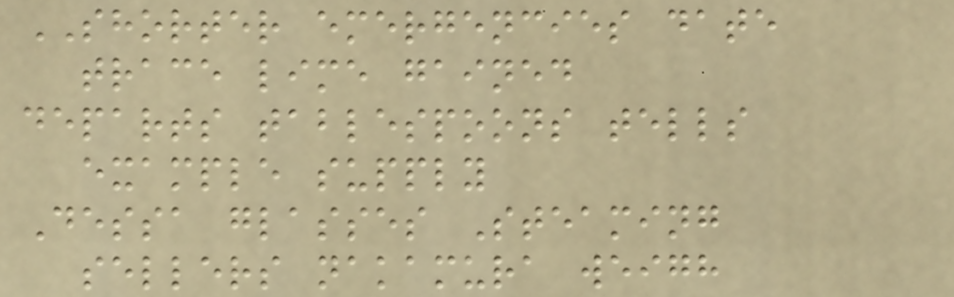SHORTER emergencies date
trace lime gained
departs tablespoons tells
example supply
Dessa glasses Steaming
sellers nakamura weigh
